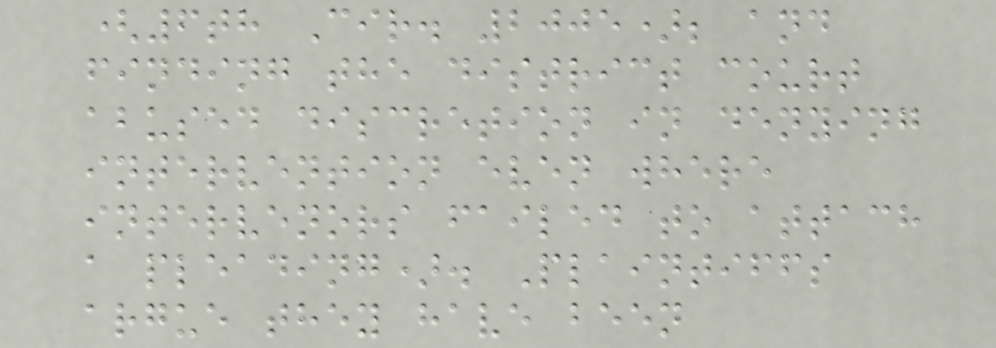(6th Cir. 2005); and
finding the district court
abused discretion in denying
intervention even where
intervenors failed to attach
a pleading). Plaintiffs
argue they have been
